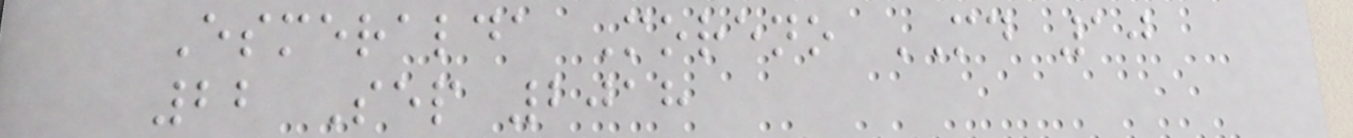Esmeralda Moreno MD 10
22 Sep 2018
